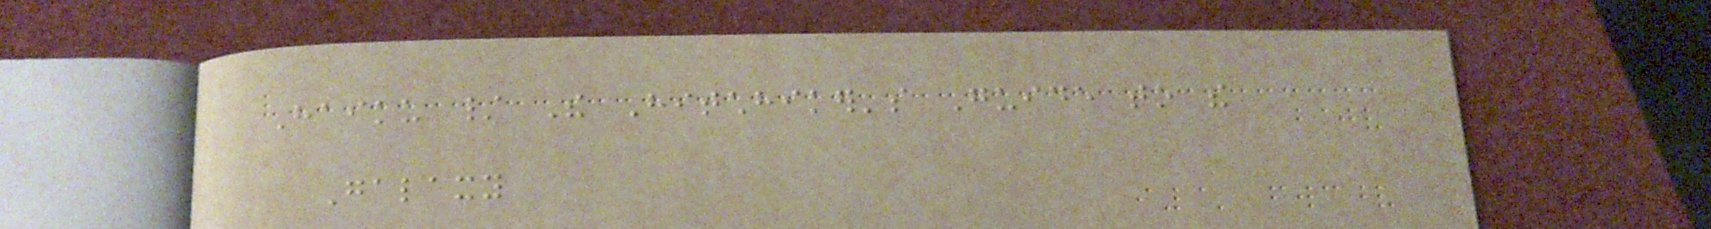Haiku / The Hitchhiker's Guide to the
Galaxy
